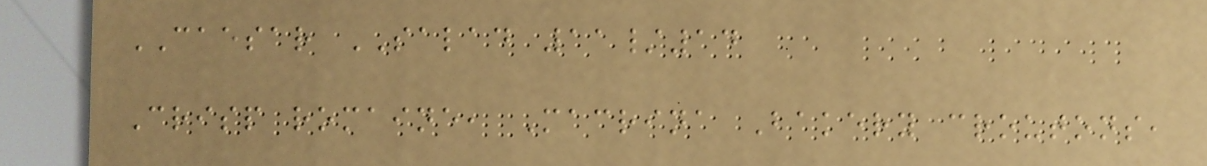CAESAR SALAD 11/14
Crisp romaine, Macrina Bakery croutons,
